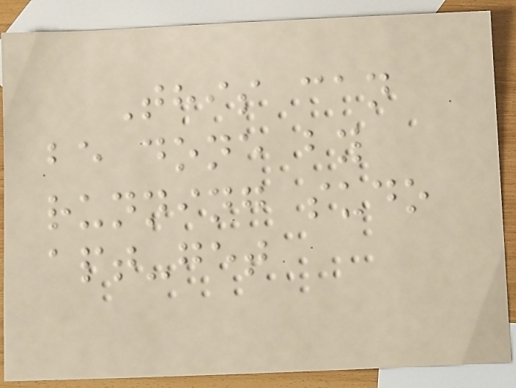This can
be done by
running sudo
apt-get
